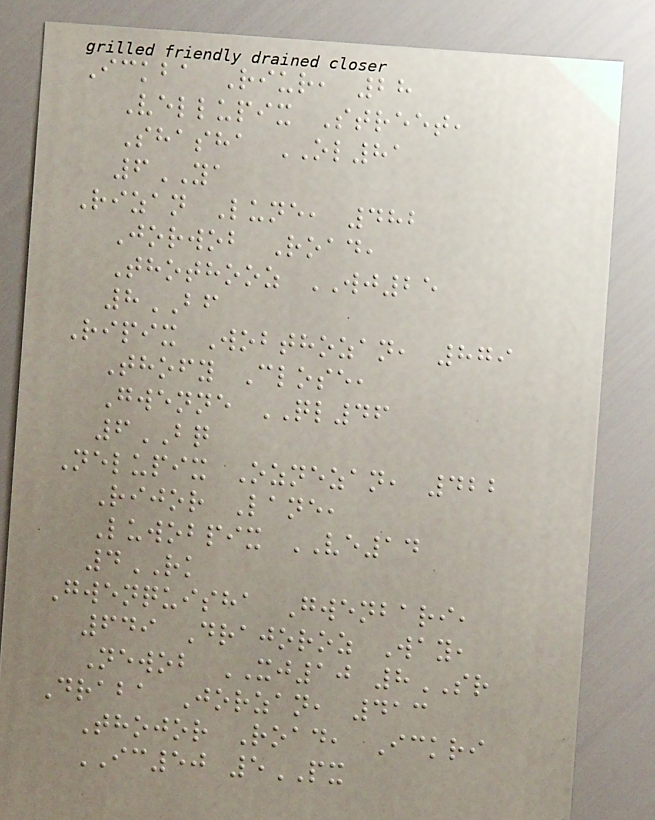Ickba Riur, 28
Vellupix Street,
Shasha OL81
6YA
Rizan Lune, 482
Jorwob Road,
Thothooz WJ25
8BF
Ripix Wobthozan, 879
Thofy Close,
Gwenne QL46
6BQ
Nelupix Oznezan, 422
Rijor Lane,
Luwobpix VE14
4RK
Gwenquisha Gwenbari,
649 Drajoroz Way,
Newob XJ10 8SR
Draba Jorzan, 413
Thojor Road, Ickri
IC50 5PX
